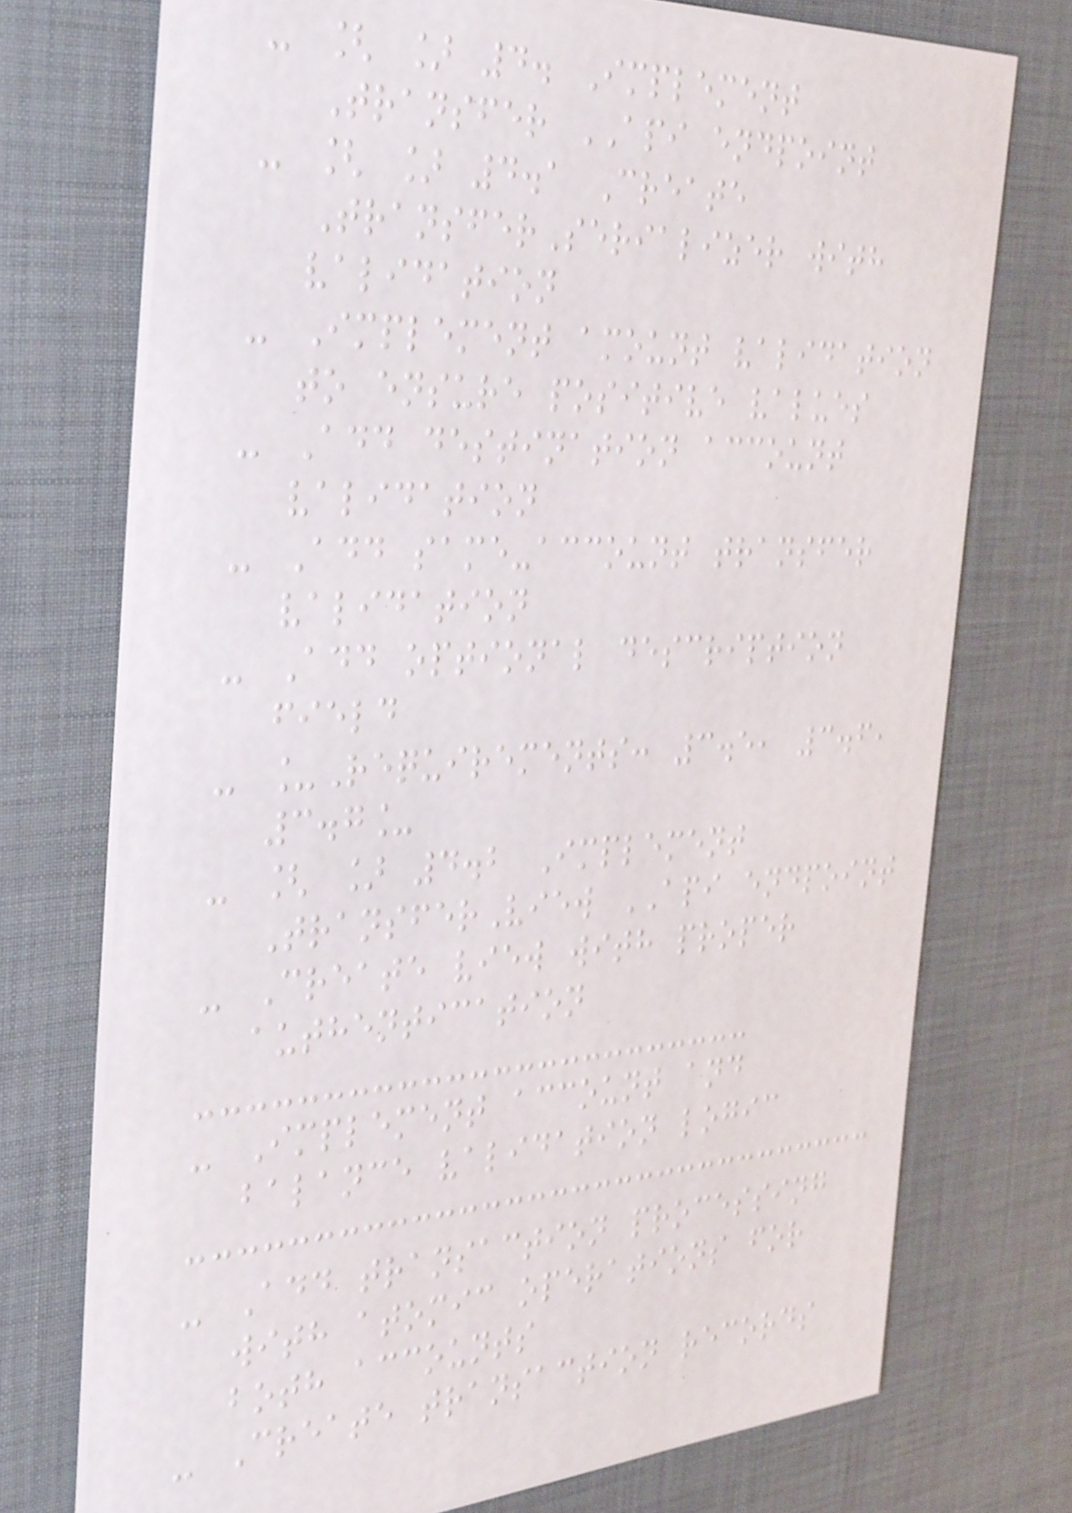- [ ] 4. Implement
Transfer API endpoint
- [ ] 4.1 Create
TransferSerializer with
validation
- Implement amount validation
to ensure positive values
- Add destination account
validation
- Add same-account transfer
validation
- Add optional description
field
- _Requirements: 3.5, 3.6,
3.7_
- [ ] 4.2 Implement
TransferView API endpoint
- Create view with proper
authentication
- Implement account and
balance validation logic
- Add transaction processing
with atomic operations for
both accounts
- Create transaction records
